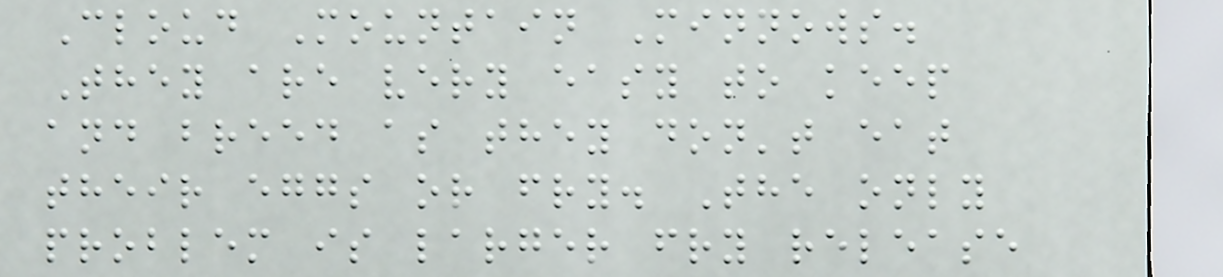Cloud Mountain Minnows.
They are very easy to keep
and breed as they don't eat
their eggs or fry. The only
problem is larger fry release
